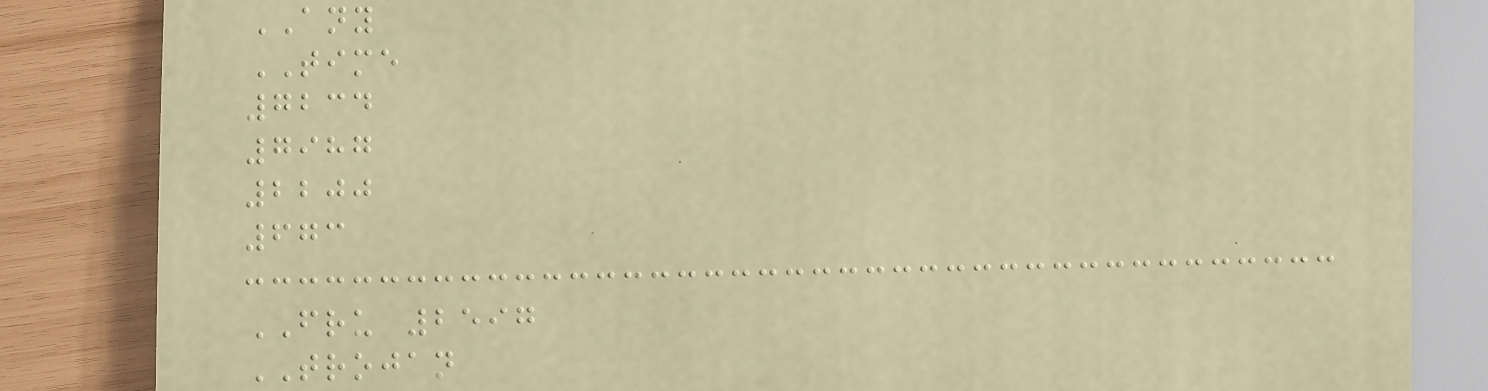ANY
TIME
7234
7987
2200
673
FRU 2597
TROJAN
